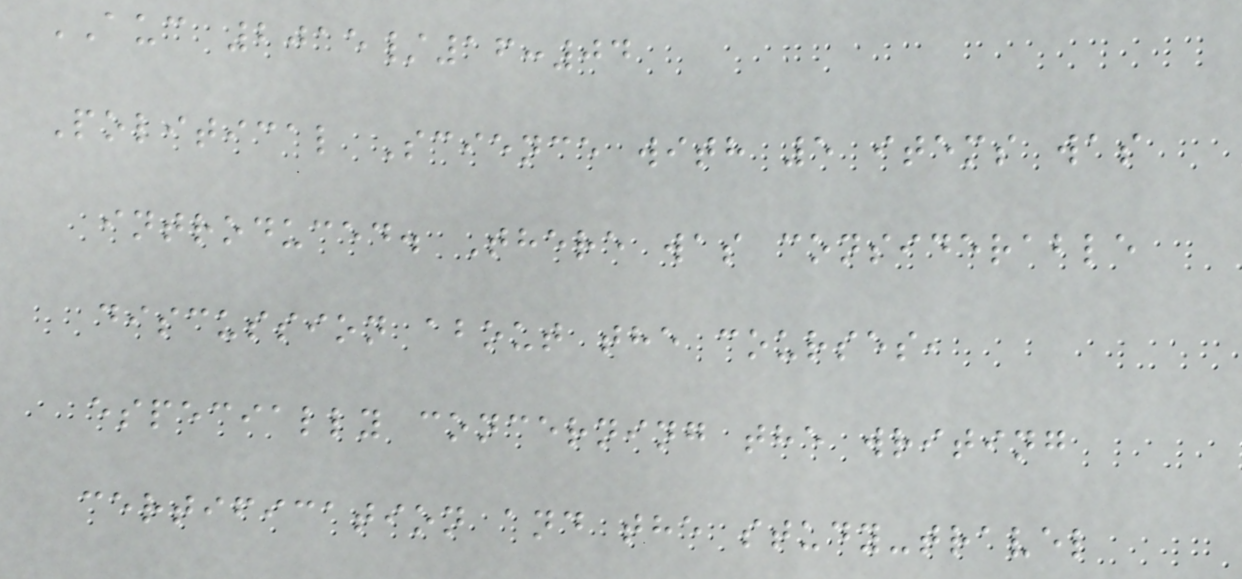AUC 2015/16:04
Political Science with 5 items was
introduced. There was considerable
discussion about the courses,
especially concerning the writing
certification and the study-travel
